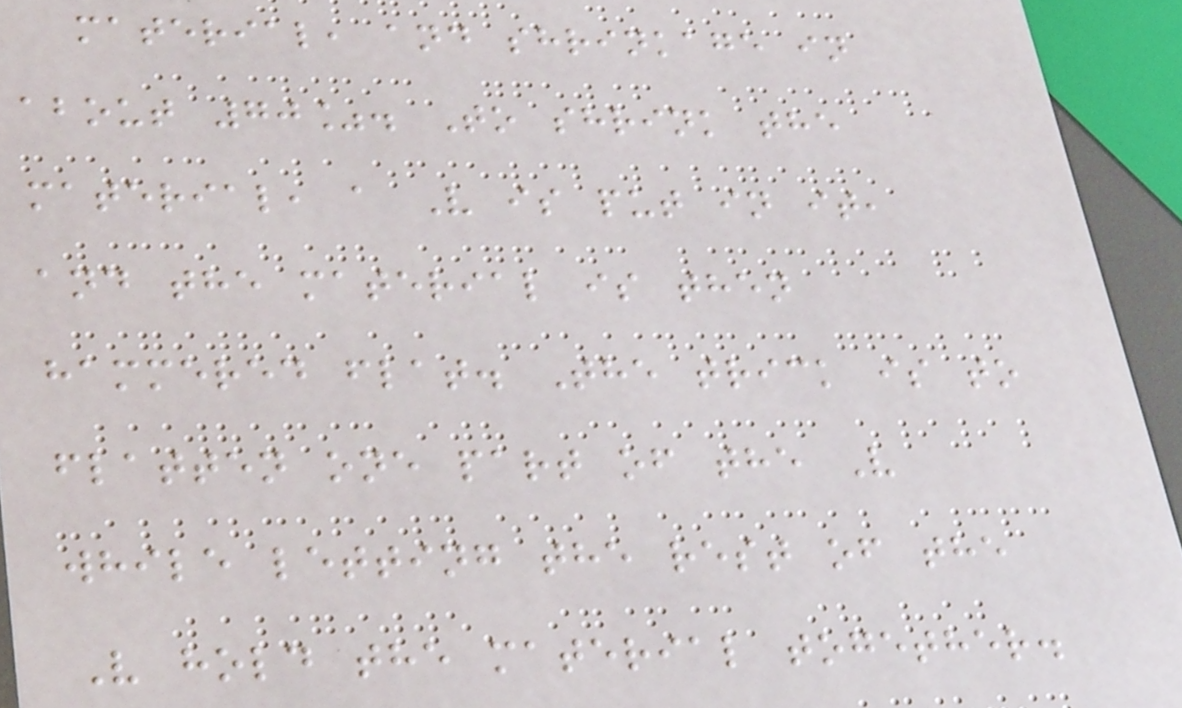material, and shrinkage in
about 70%. To shrink the
material, a V is put in it,
and the material is then
hammered flat. The trick is to
flatten one part of the V
while letting the rest of the
V hold the material together.
